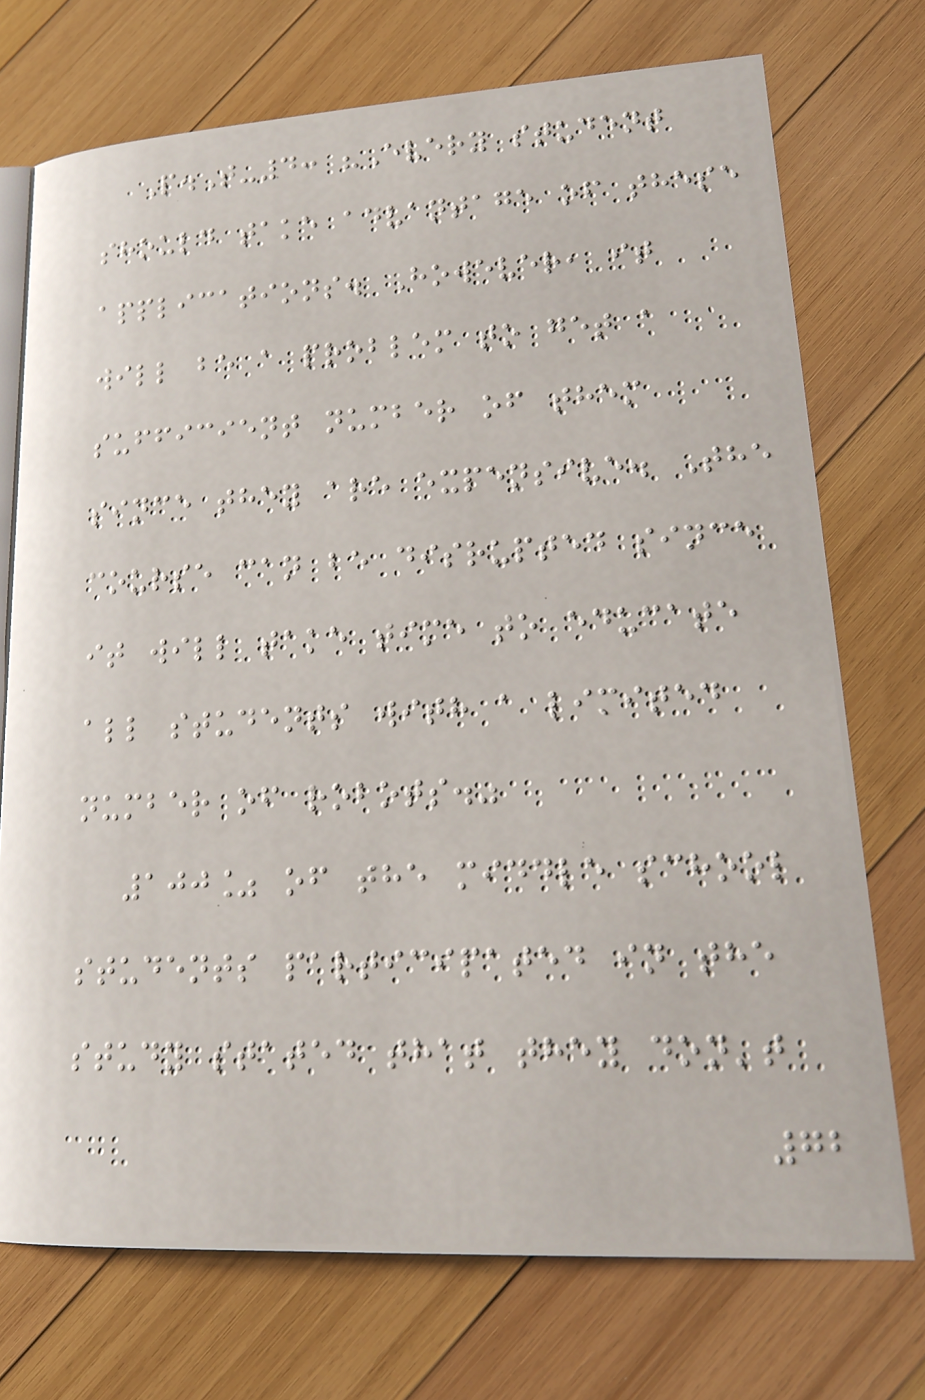P.T-4: "Every student
should take advantage of these
applications. However, it
will be a problem to get a
sufficient number of them
since they are expensive. The
course can be disrupted since
it will take time to educate
all students with a limited
number of robots."
100% of the middle school
students participated in the
study stated that they don't
72
